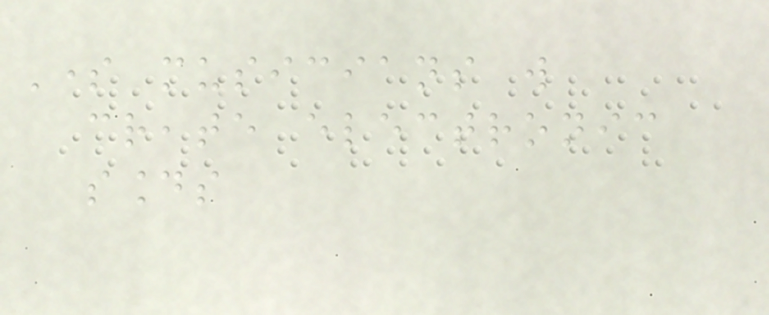Some musicians will
create electronic
sounds
